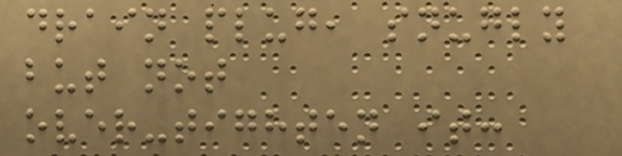drain plug, snugly
but not
over-tighten it:
